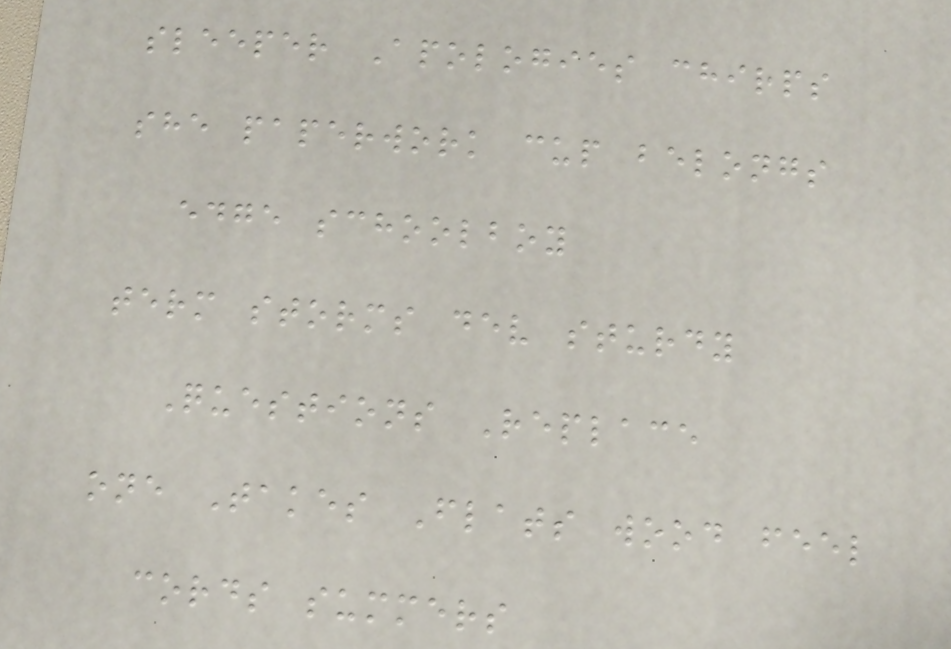sleeper Apologies chirps
she paperwork cup belongs
edge schoolboy
term storms dev sturdy
Questions Replace
one Takes Flats wood feel
cords summers
